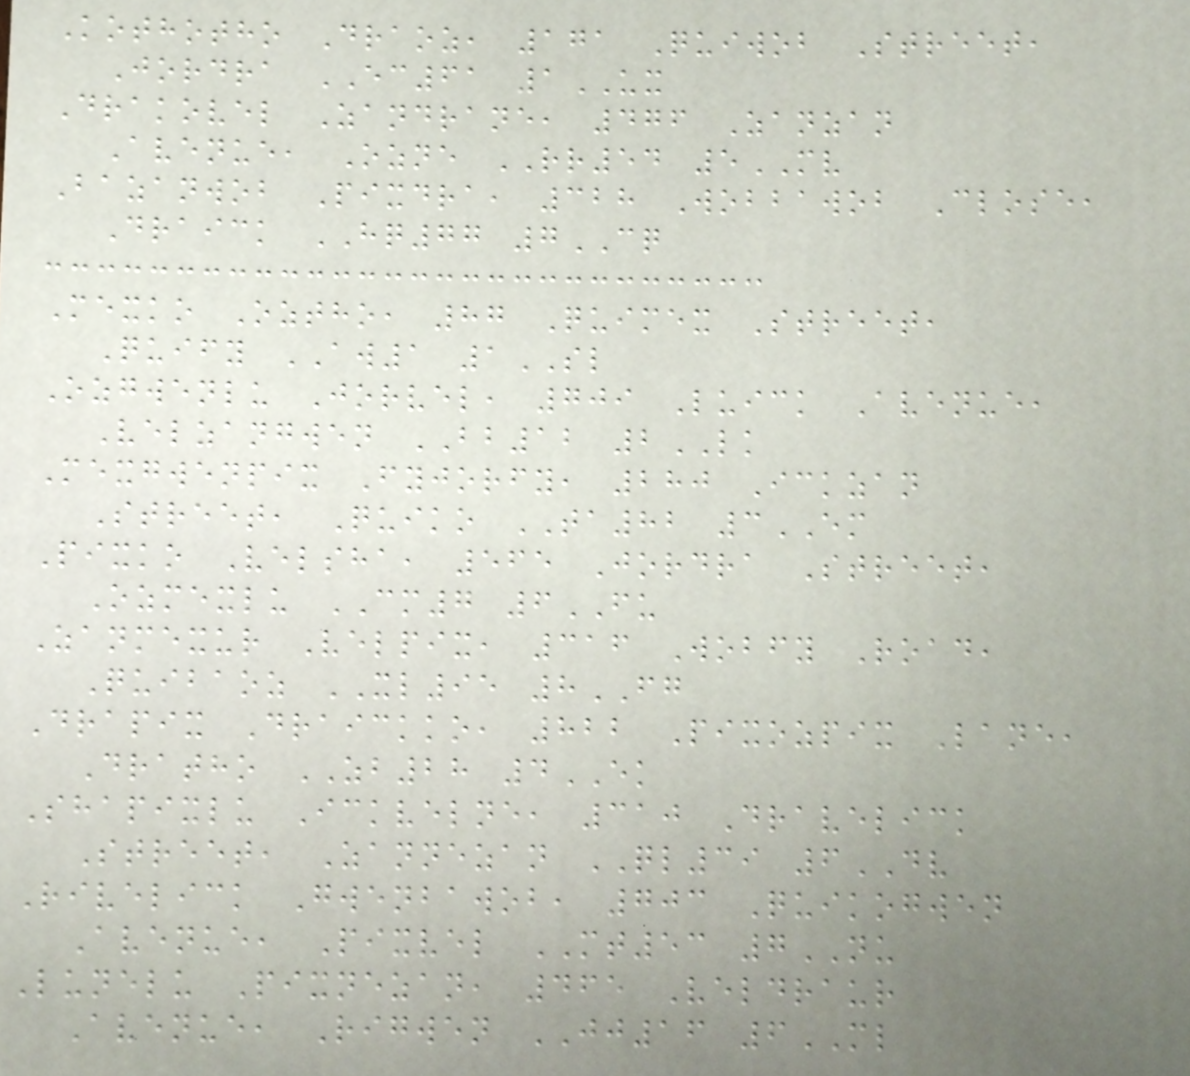Kothotho Draoz, 171 Quiwob Street,
Jordra EC61 1UX
Drakovel Zandrane, 476 Zanzan
Avenue, Ozne RR54 5MV
Bazanwob Pixdra, 328 Wobbawob Close,
Draick HQ77 7CQ
Mexko Oztho, 87 Quimex Street,
Quify AW1 1SL
Ozgwenlu Jorvel, 709 Luick Avenue,
Velzangwen BB12 2LK
Mexgwenpix Fyjorfy, 280 Ickzan
Street, Quiko TA82 3EM
Pixko Velsha, 565 Jordra Street,
Ozmexlu CM7 6FU
Zanmexur Velpix, 316 Wobfy Road,
Quibaoz XL95 8FG
Drapix Draickko, 822 Pixozpix Lane,
Dratho ZB28 4EK
Shapixlu Ickvelne, 310 Dravelick
Street, Zannezan QL39 6DV
Rivelick Gwenbawob, 703 Quikogwen
Avenue, Pixvel MT53 7NU
Lunelu Pixnezan, 465 Veldraur
Avenue, Rigwen JJ16 6ML
